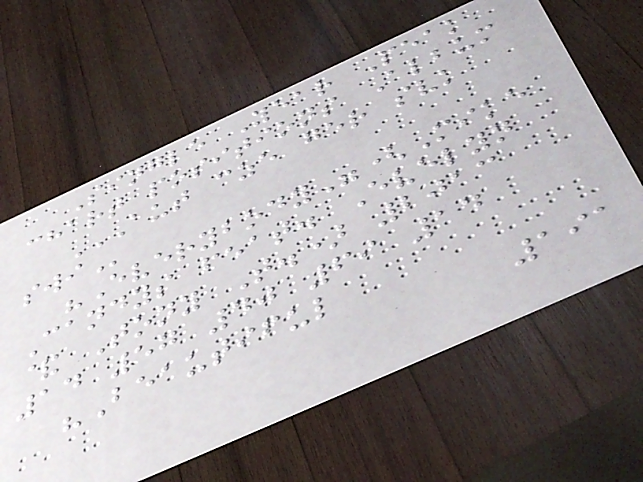Single Year Peak
chart positions Album
AUT CZE GER SVK
SWI
"Everybody"(Mike
Candys feat. Evelyn
& Tony T.) 2013
14 57 40 69 14
"Beautiful
191
